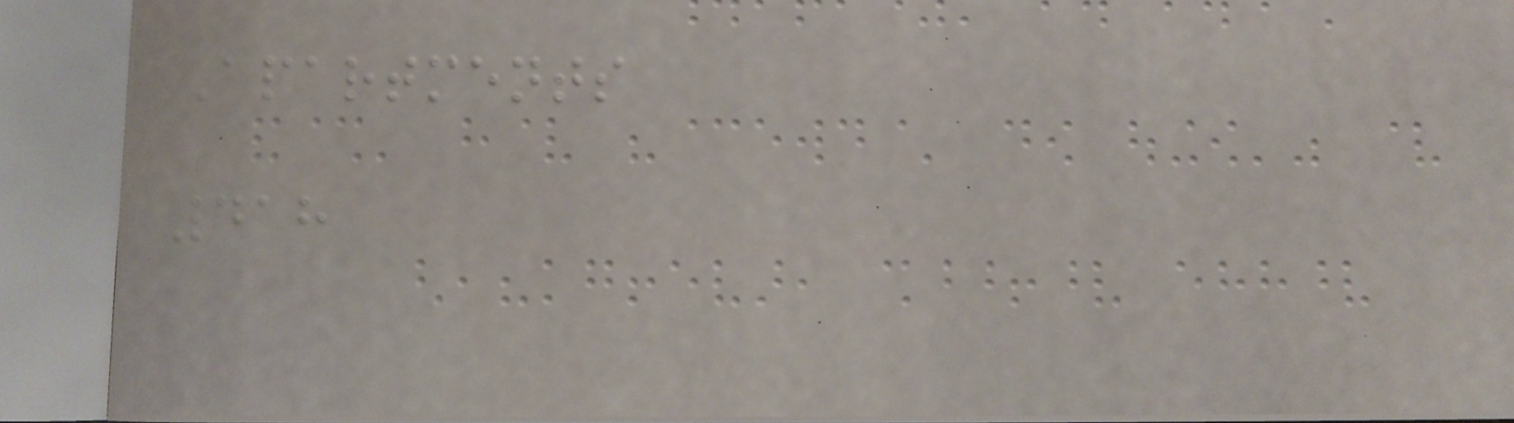Apartments
418
